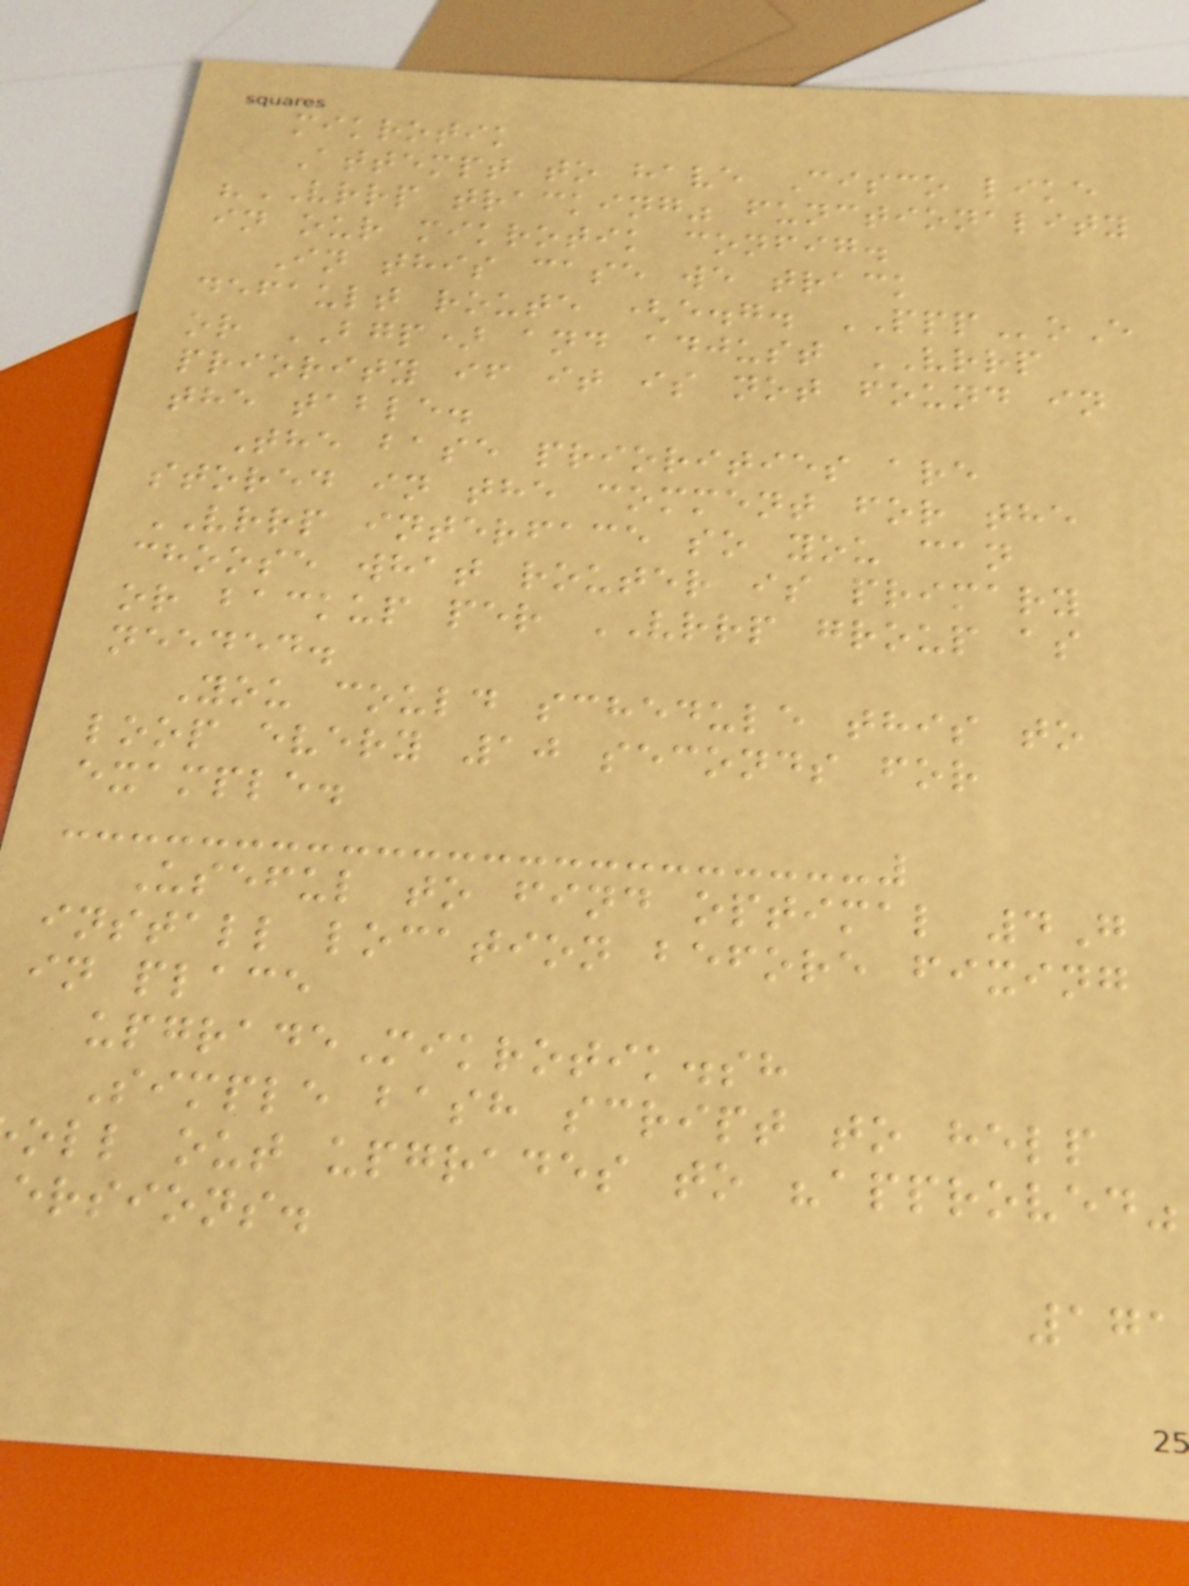mikrotik
Attempt to have Cisco like
"VRRP tracking" functionality
in our mikrotik config.
In this case we track
default route (e.g. PPPoE
or BGP) and adjust VRRP
priority if it is not found in
the table.
The base priorities are
stored in the comment for the
VRRP interface so you can
choose what router is primary
or backup per VRRP group as
needed.
You could schedule this to
loop every 10 seconds for
example.
Useful to find optimal 4G
install location before fixing
in place
upgradeMikrotik.sh
Simple bash script to help
oll out upgrades to "approved"
ersions.
171
